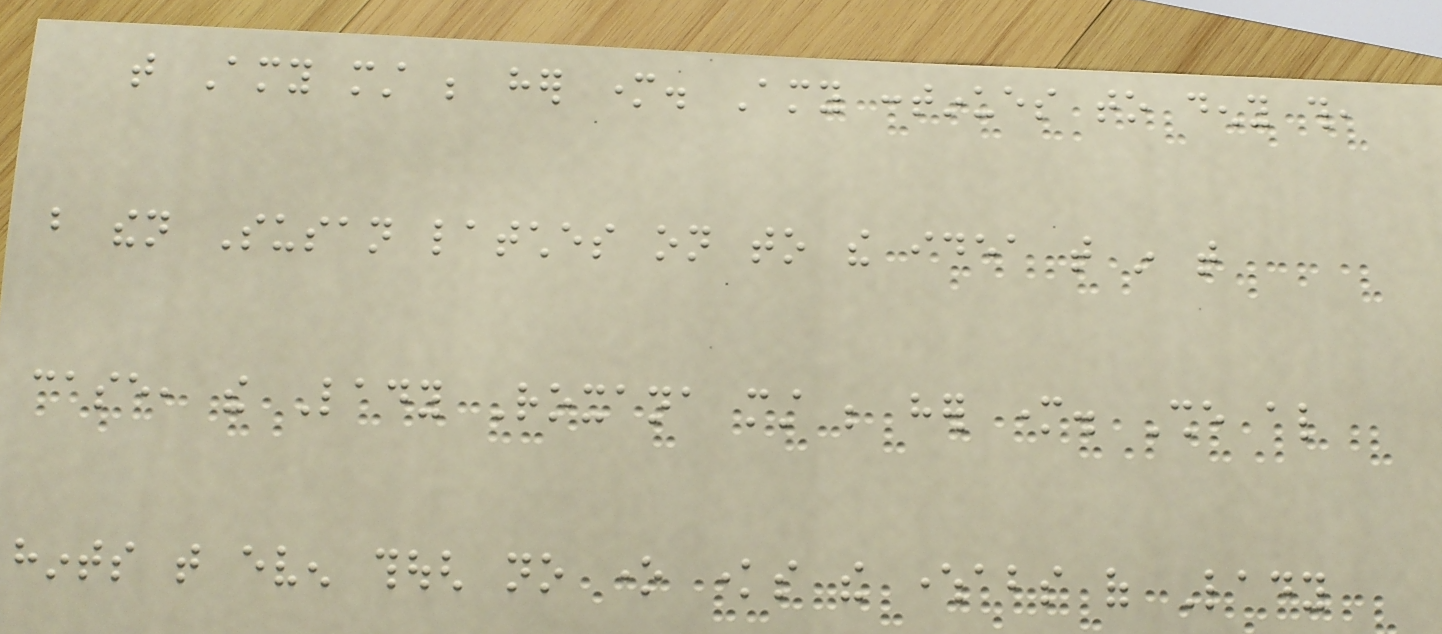that Amy must be her mother. Amy continues to deny this,
but then Susan latches on to the idea that in that
case, the Lady Roxana must be her mother. She also
hints that even though no one knows the whereabouts of Lady
